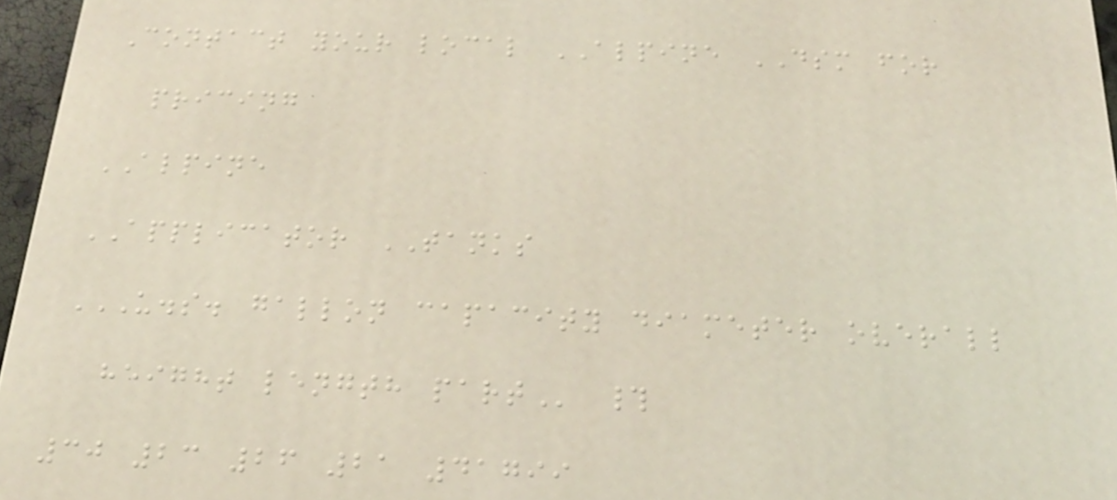Contact your local ALPINE DSM for
pricing
ALPINE
APPLICATOR TANKS
U.S. GALLON CAPACITY DIAMETER OVERALL
HEIGHT LENGTH PART #
30 23 26 21 41799
